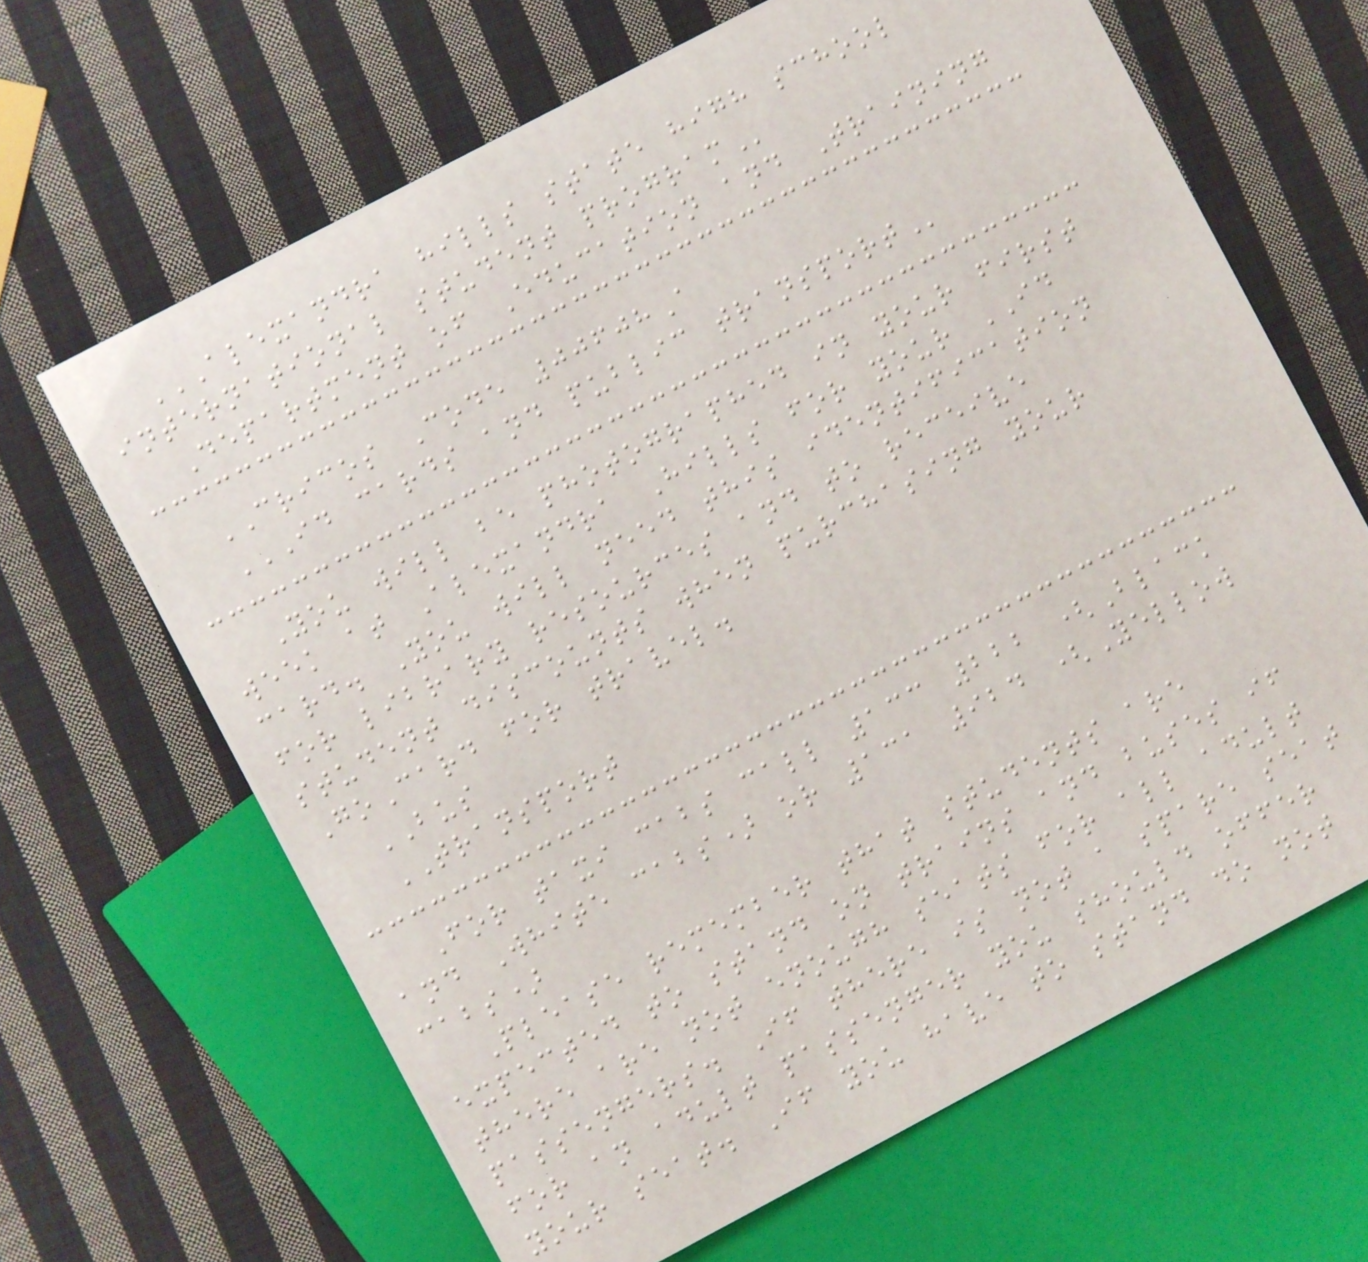ALEXANDRA HILLS STATE HIGH SCHOOL
INTERNATIONAL STUDENT PROGRAM
Department of Education and Training
CRICOS Code 00608A
ID CARDS AND PUBLIC TRANSPORT
You will be photographed in your first
week at Alexandra Hills for your ID
card. You will need this identification
for library resources and to receive
student discounts when purchasing your
GoCard for travel.
BUS
TRANSPORT
For taxi cabs call 133 222 (Black
and White cabs) or 131 924 (Yellow
cabs)
Please remember that students are
expected to stand on trains and buses if
there are not enough seats for all adult
passengers. If there is not a spare seat
for an adult passenger you should offer
your seat. If you have to stand do not
